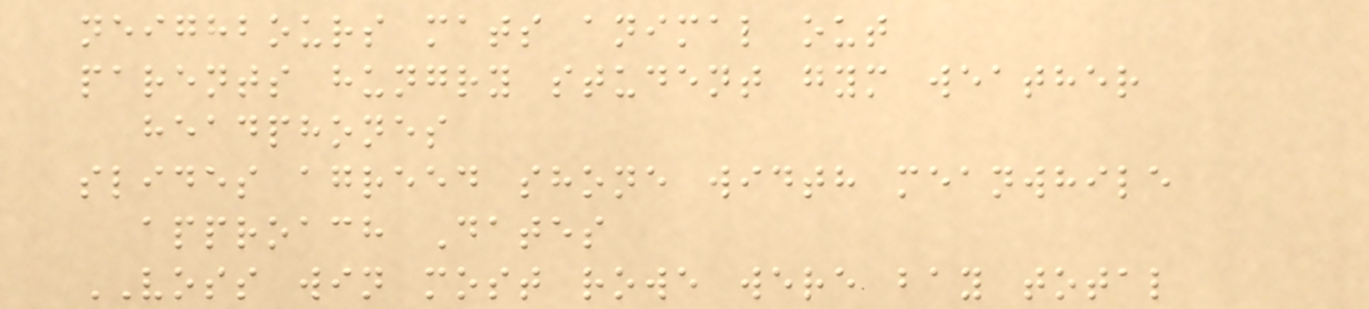neighbours mats animal out
parents hungry student gym weather
headphones
slides agreed shone width meanwhile
approach Dates
VOSS win most rowe were bay total
